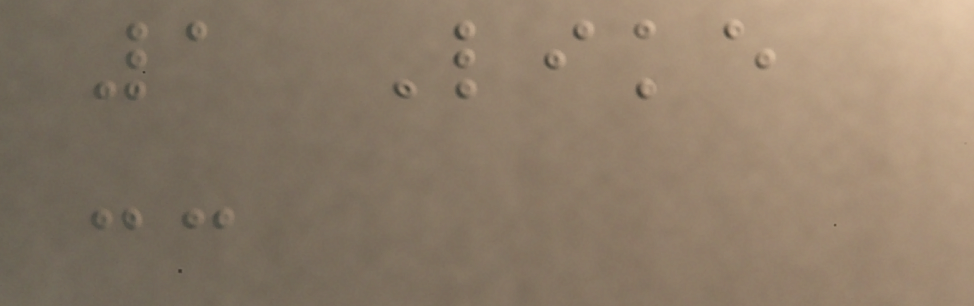1 Like
--
